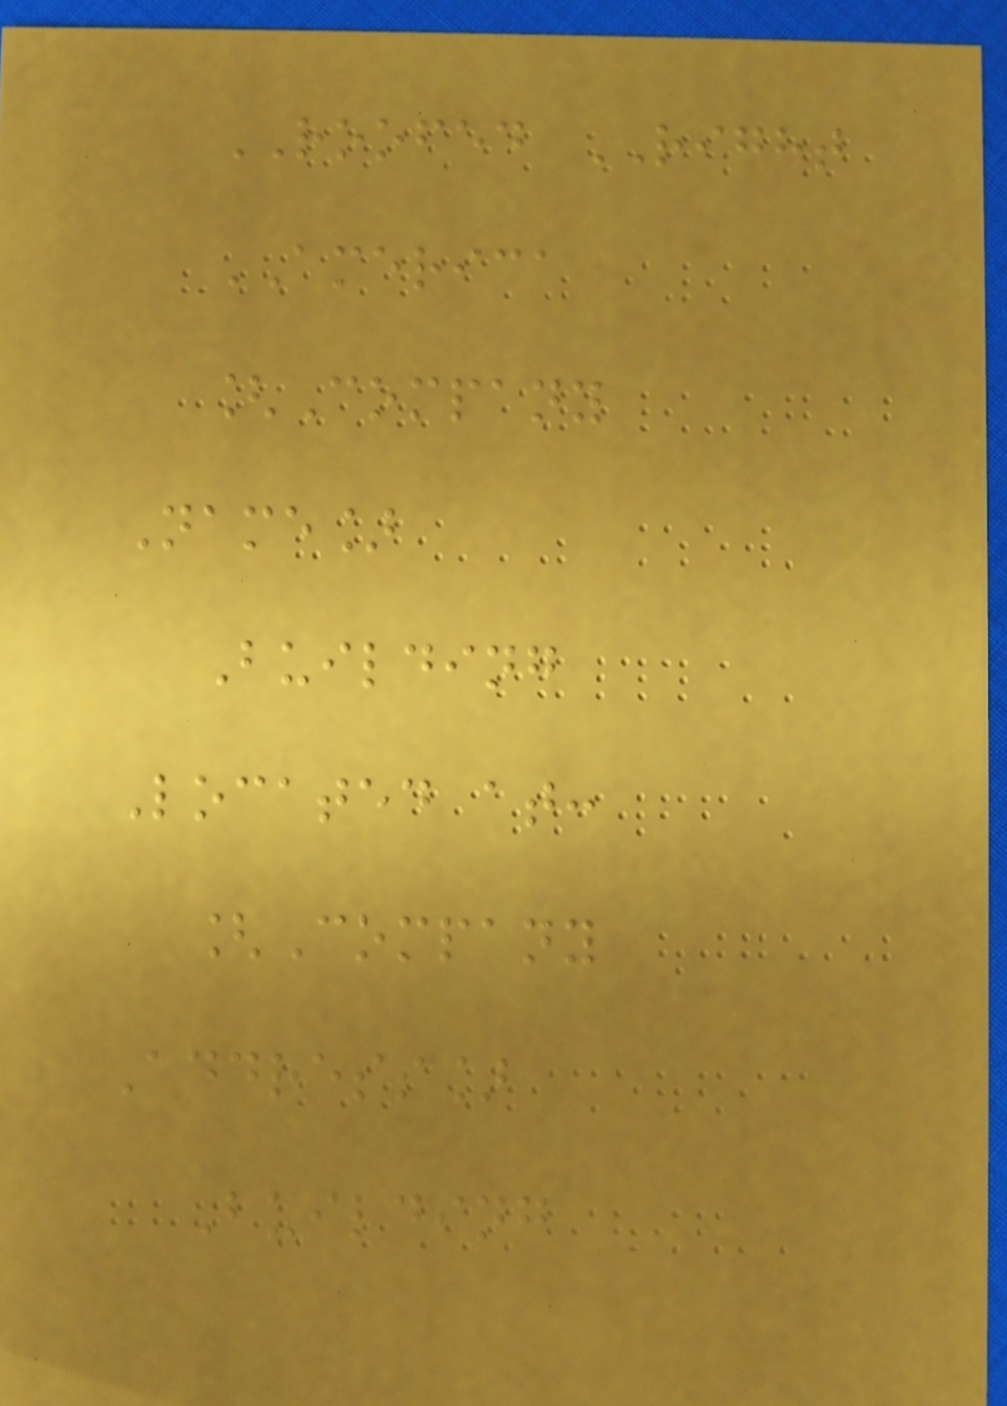ROOFED RIGHT
AMERICA
[Company
Name]
Building
Located at:
[Company
Address]
Building
